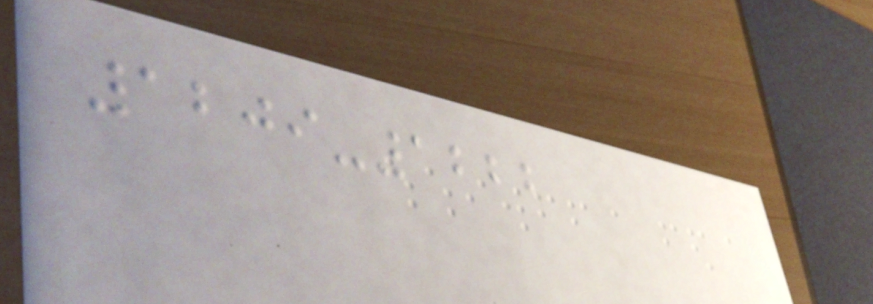1209-1222
